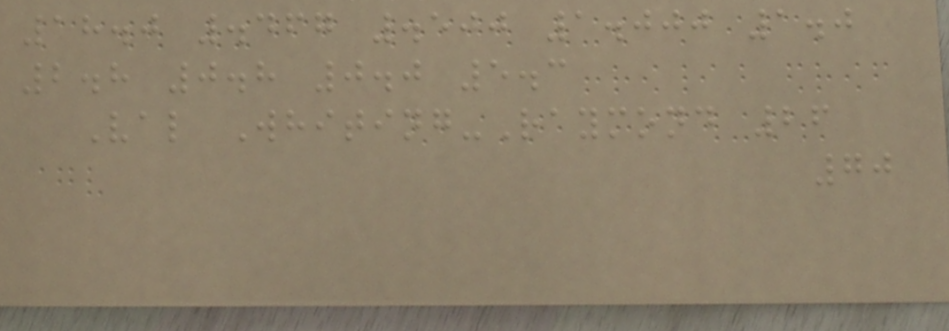18.0 .467 .500 1.000 1.0
2.8 0.8 0.0 5.3
Val Whiting-Raymond 26
70
